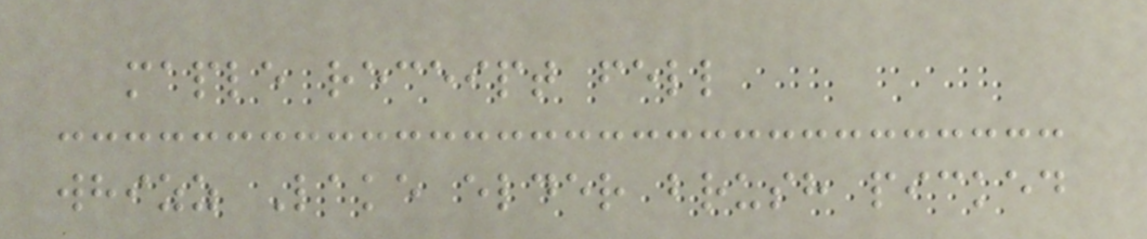maple receipt fell
whizz Lake elder brush picked
